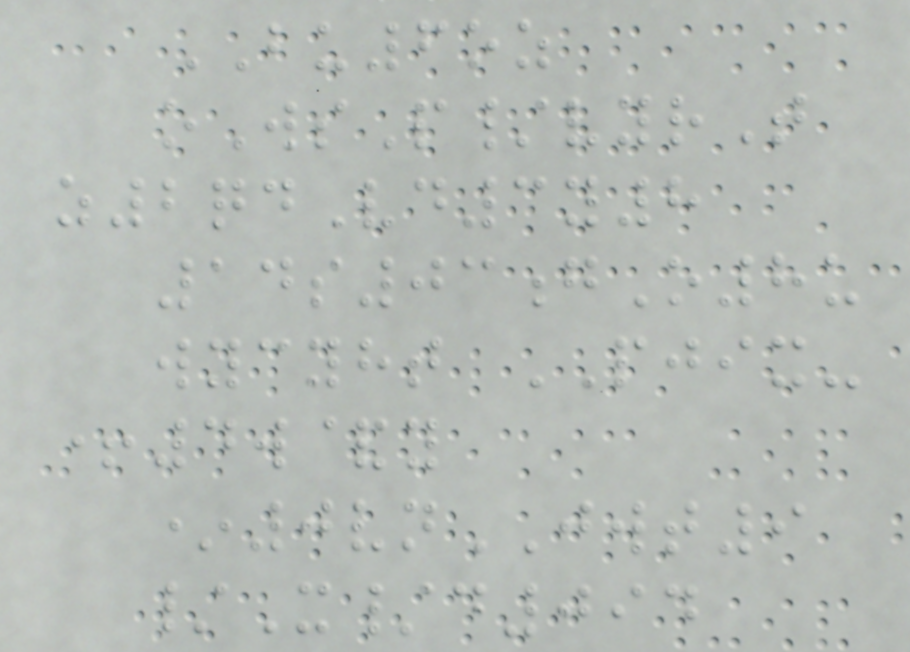BU6oz
oWsP/vyrT
z2qdVd3y8
14s03gO8u
wycyht PJIX-
+4w&y
*0vnJWT9
/X/d094
